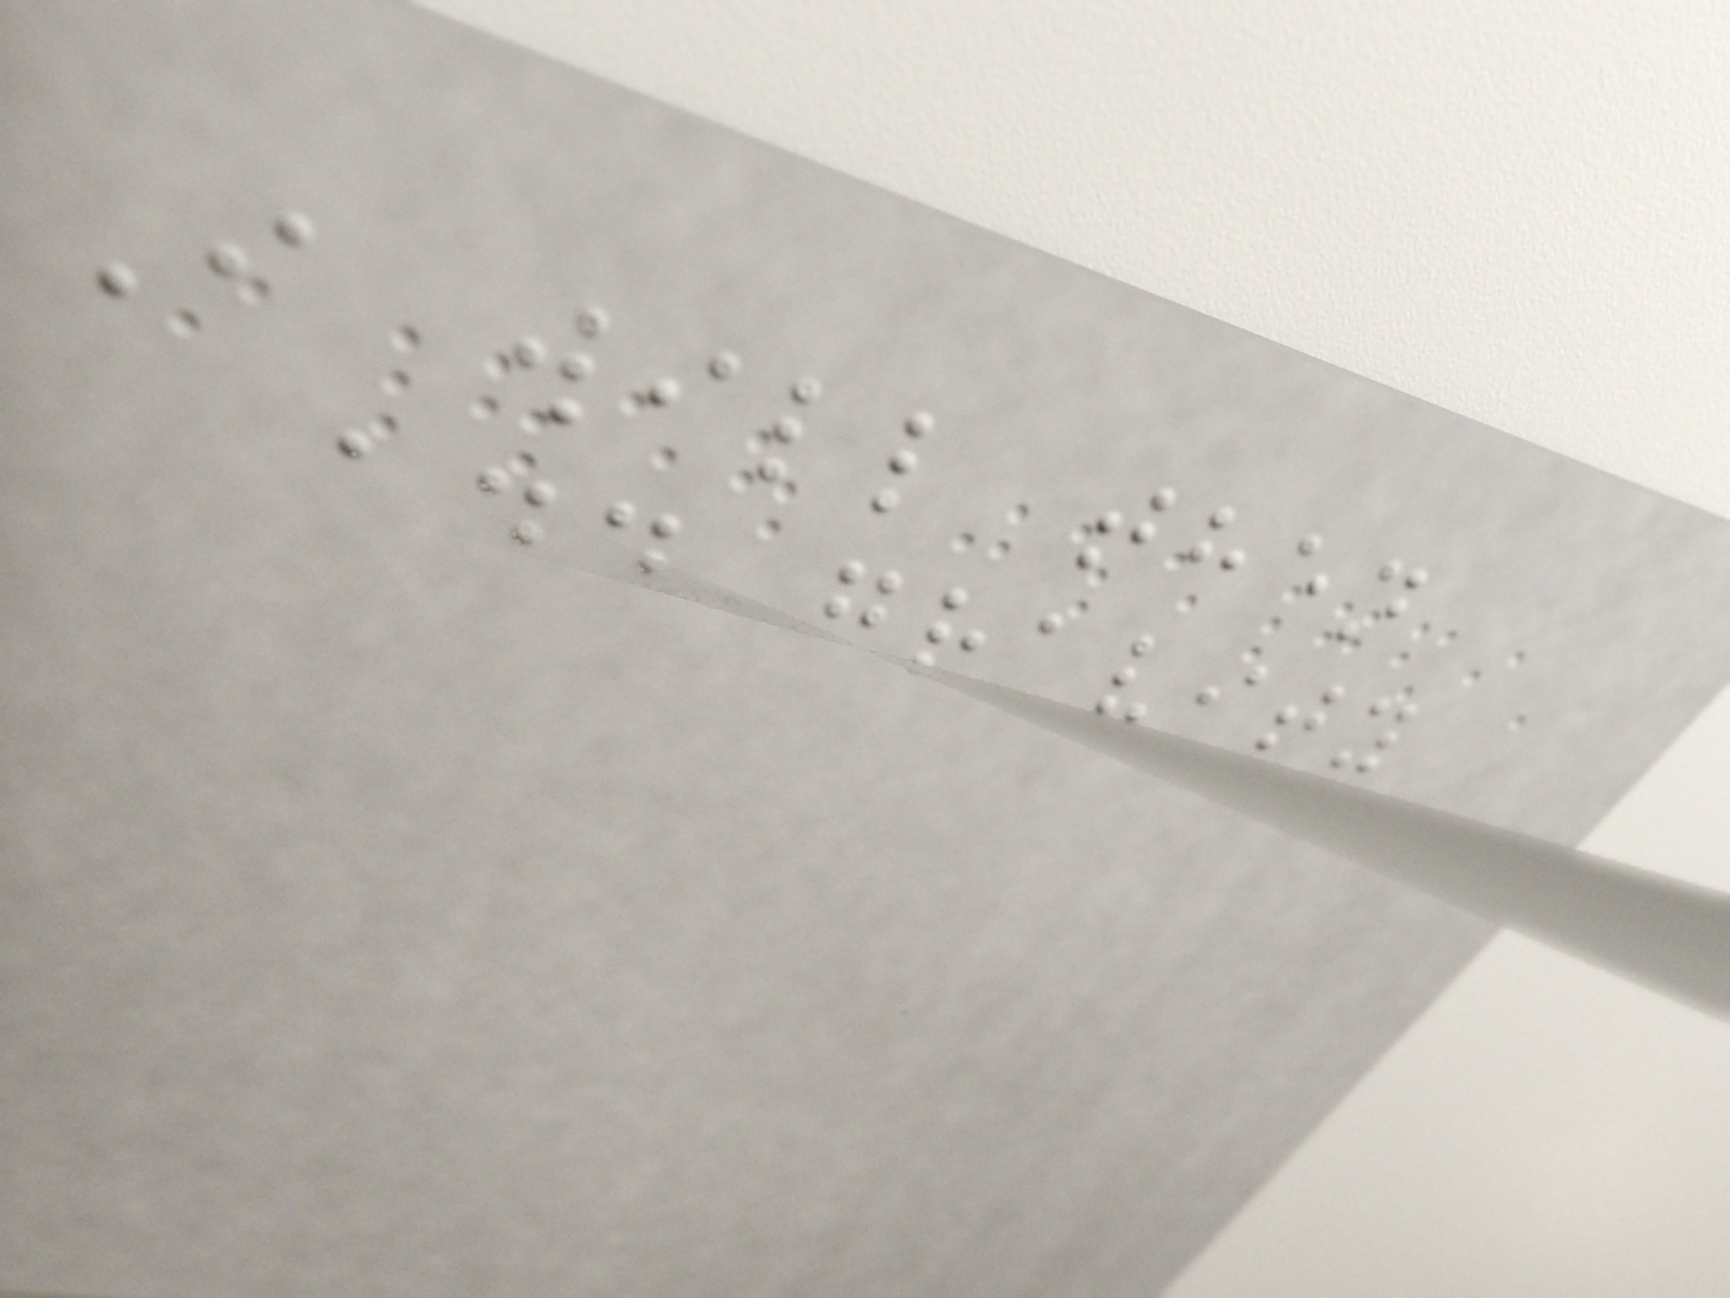I will then
add gravity
